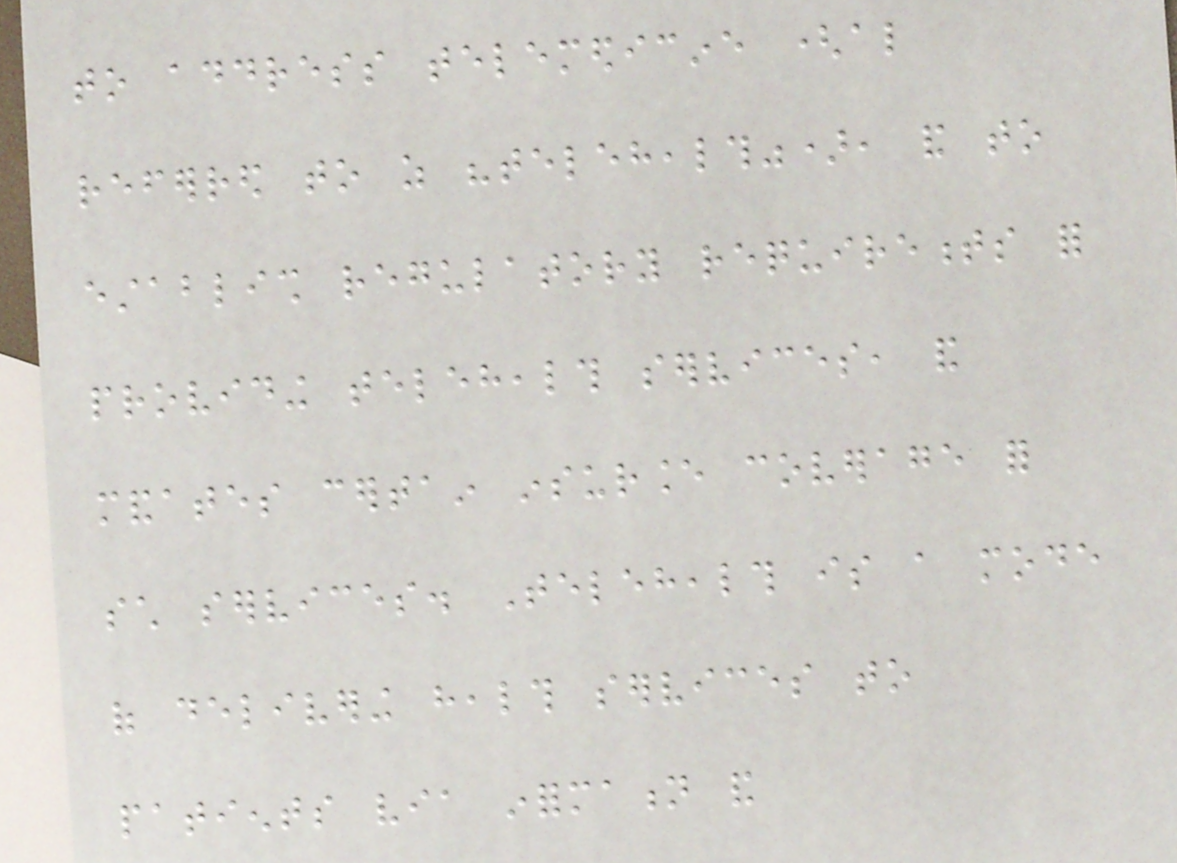to address telemedicine (also
referred to as "telehealth"), and to
establish regulatory requirements for
providing telehealth services, and
mandates certain insurance coverage for
such services. Telehealth is a mode
of delivering health services to
patients via information and
